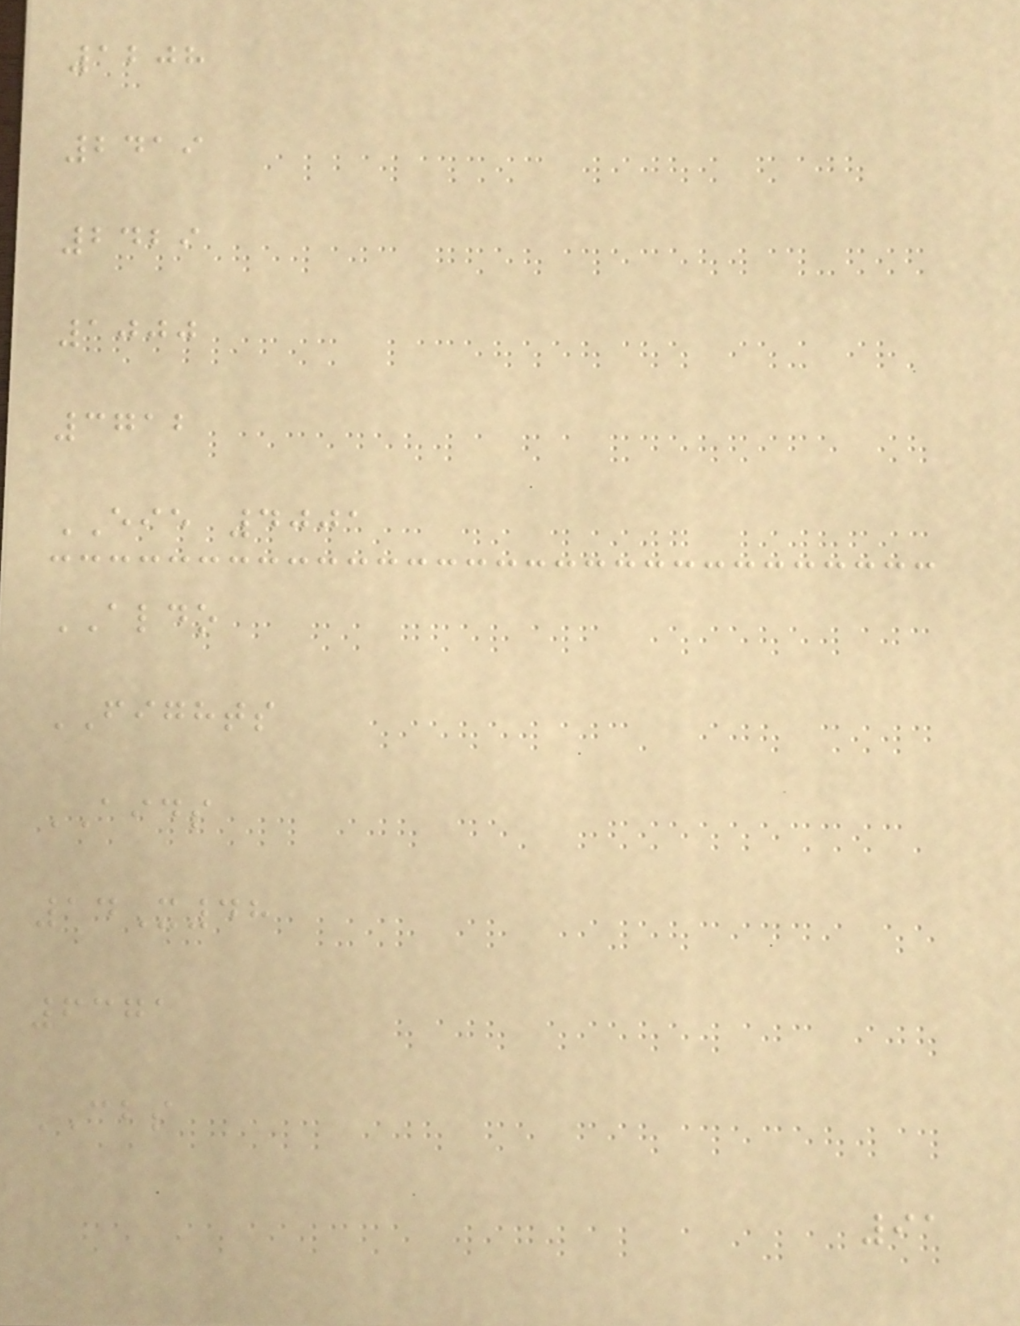1208
2419
2429
1000
3712
EIE 4001
ALDO
FIGHTS
AIDS
14X48
6371
CBS
91
